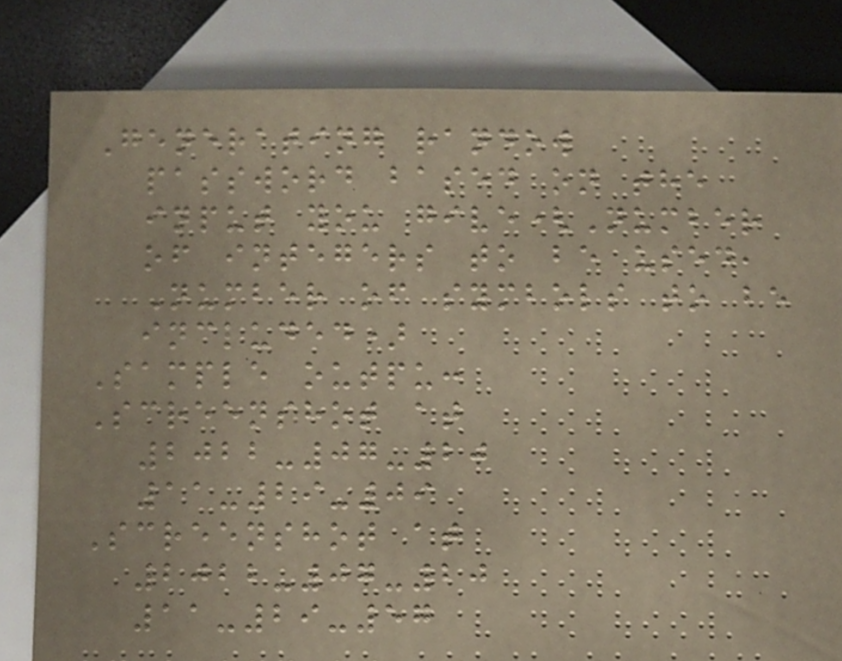Generating randow
password based on the
input you give(Number
of integers to be used,
Number of symbols to be
included)
Sample outpu:
Screenshot at
2022-07-20
11-29-09
Screenshot at
2022-07-20
11-29-57
